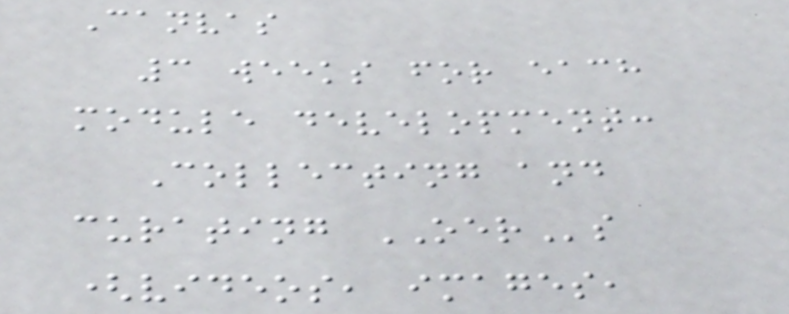Canvas
3 weeks for each
module development:
Collecting and
curating OERs
(videos, images,
